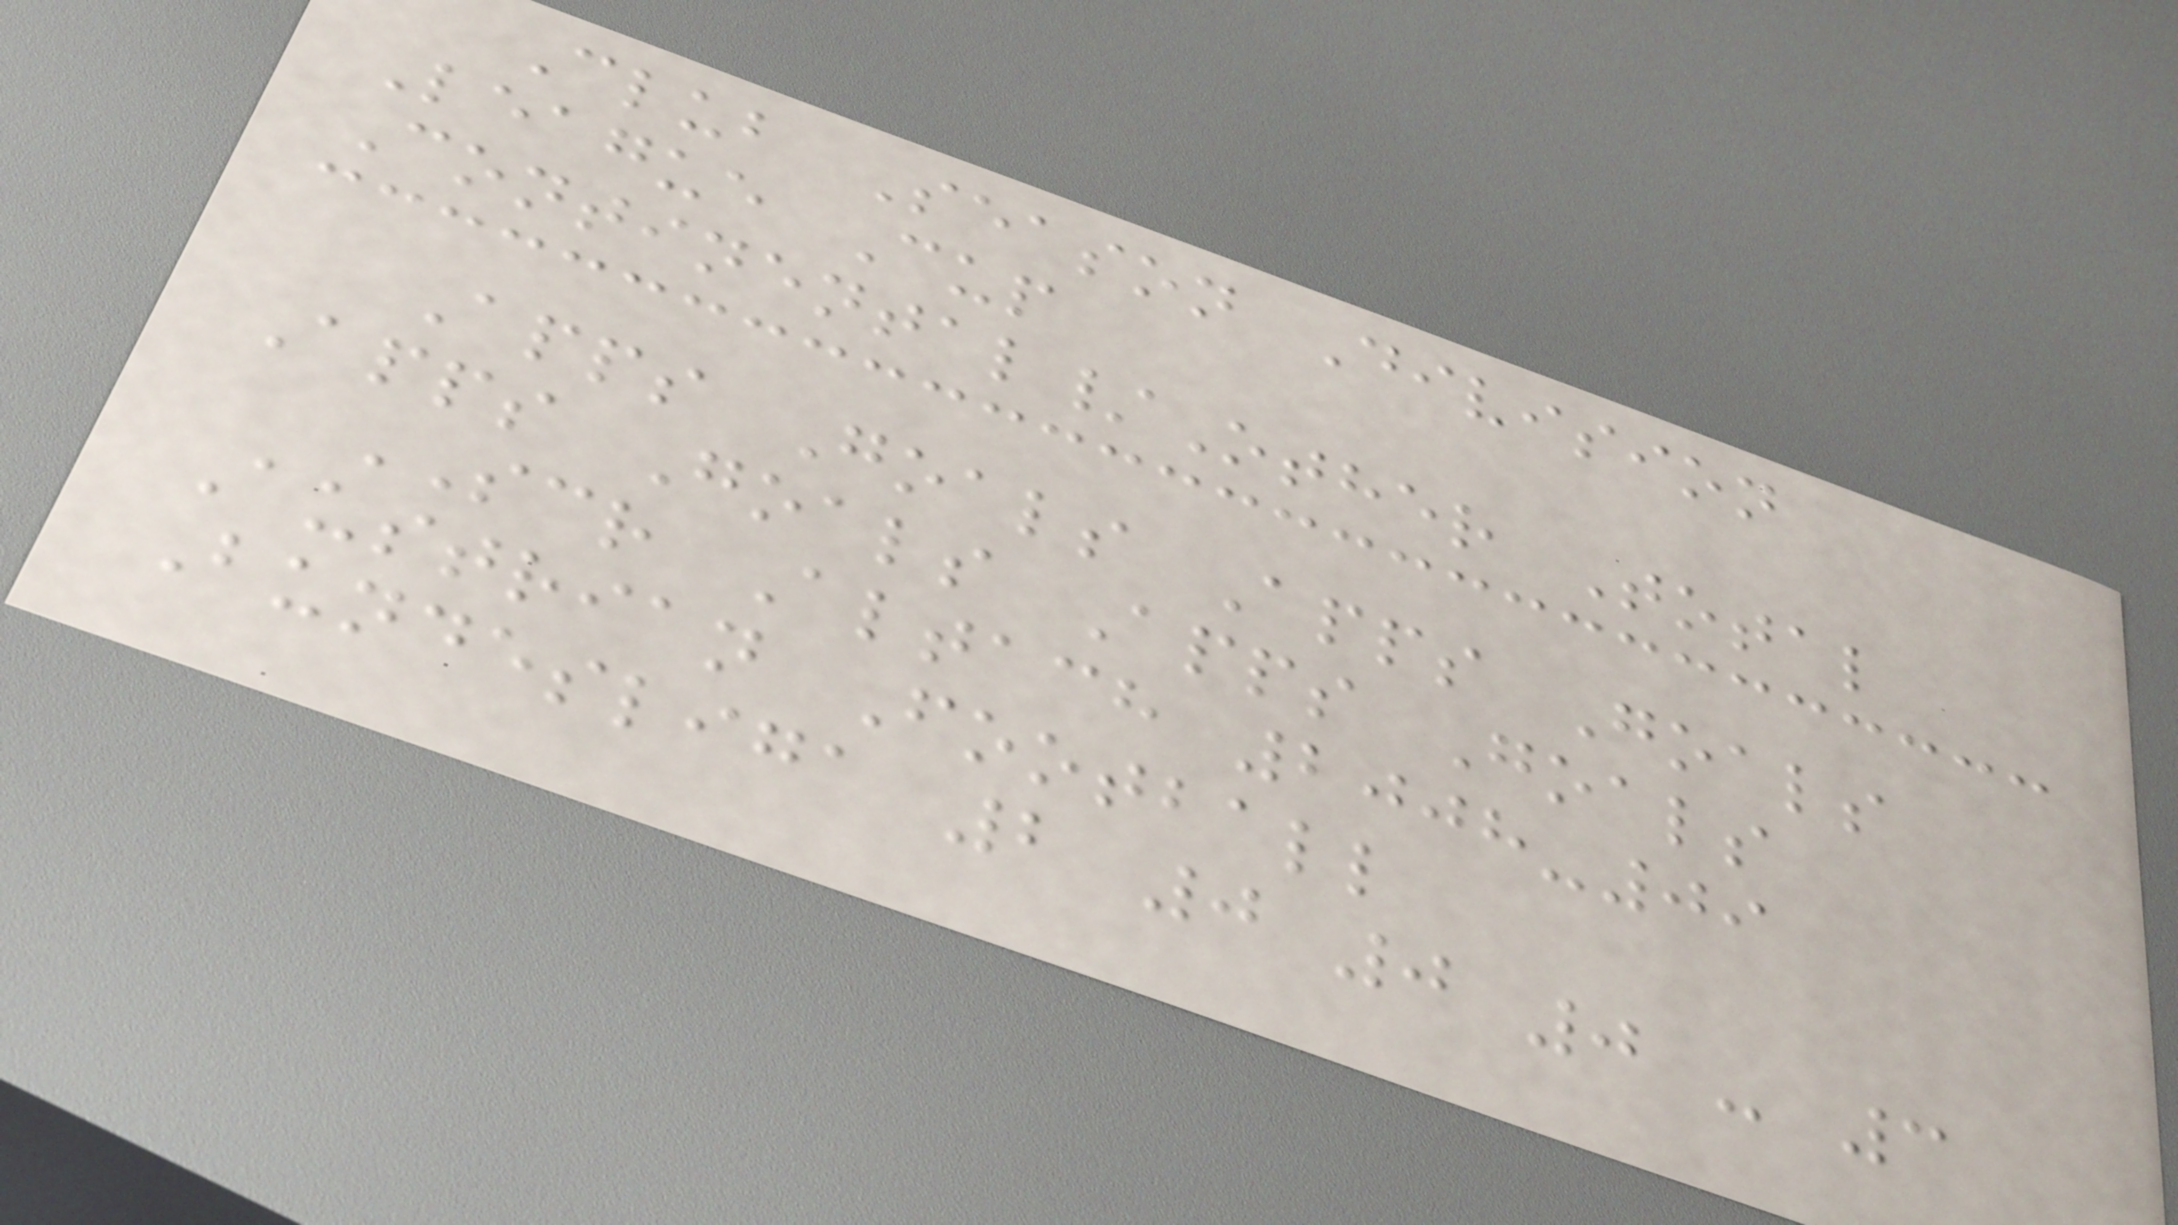Club Season Division
League Cup
Continental/Other Total
Apps Goals Apps Goals
Apps Goals Apps Goals
SCR Altach 2008-09
Austrian Football
Bundesliga 2 0 0 0 - 3
